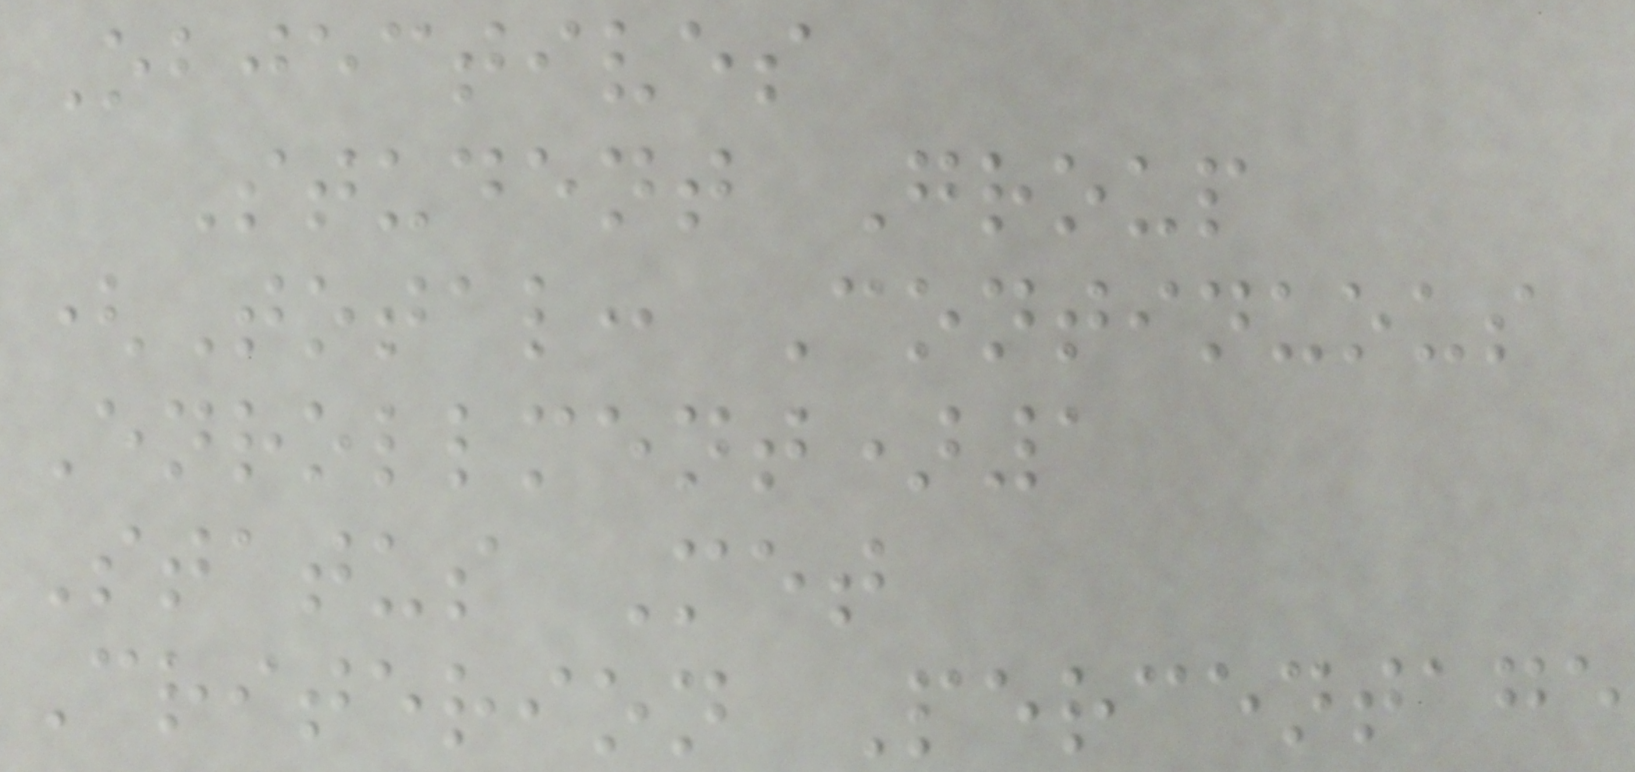Objectives
Student Group
(Total: Continuous
Enrollment)1
Status Met
Criterion Percentage
